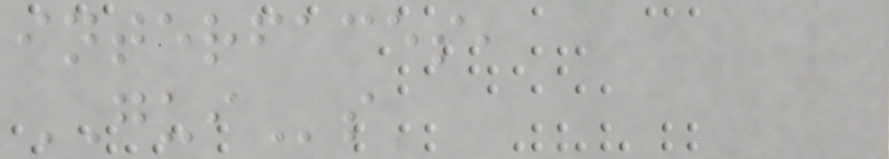interfaces,
GUIs
